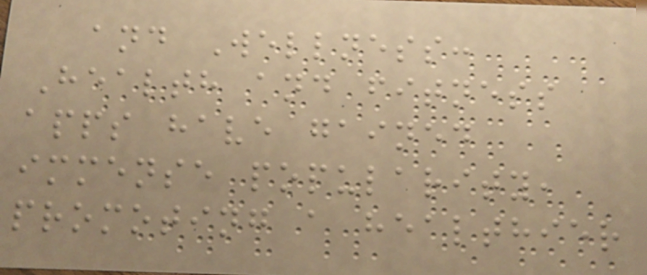and Wellness:
Health and fitness
apps have gained
immense popularity,
promoting a healthier
